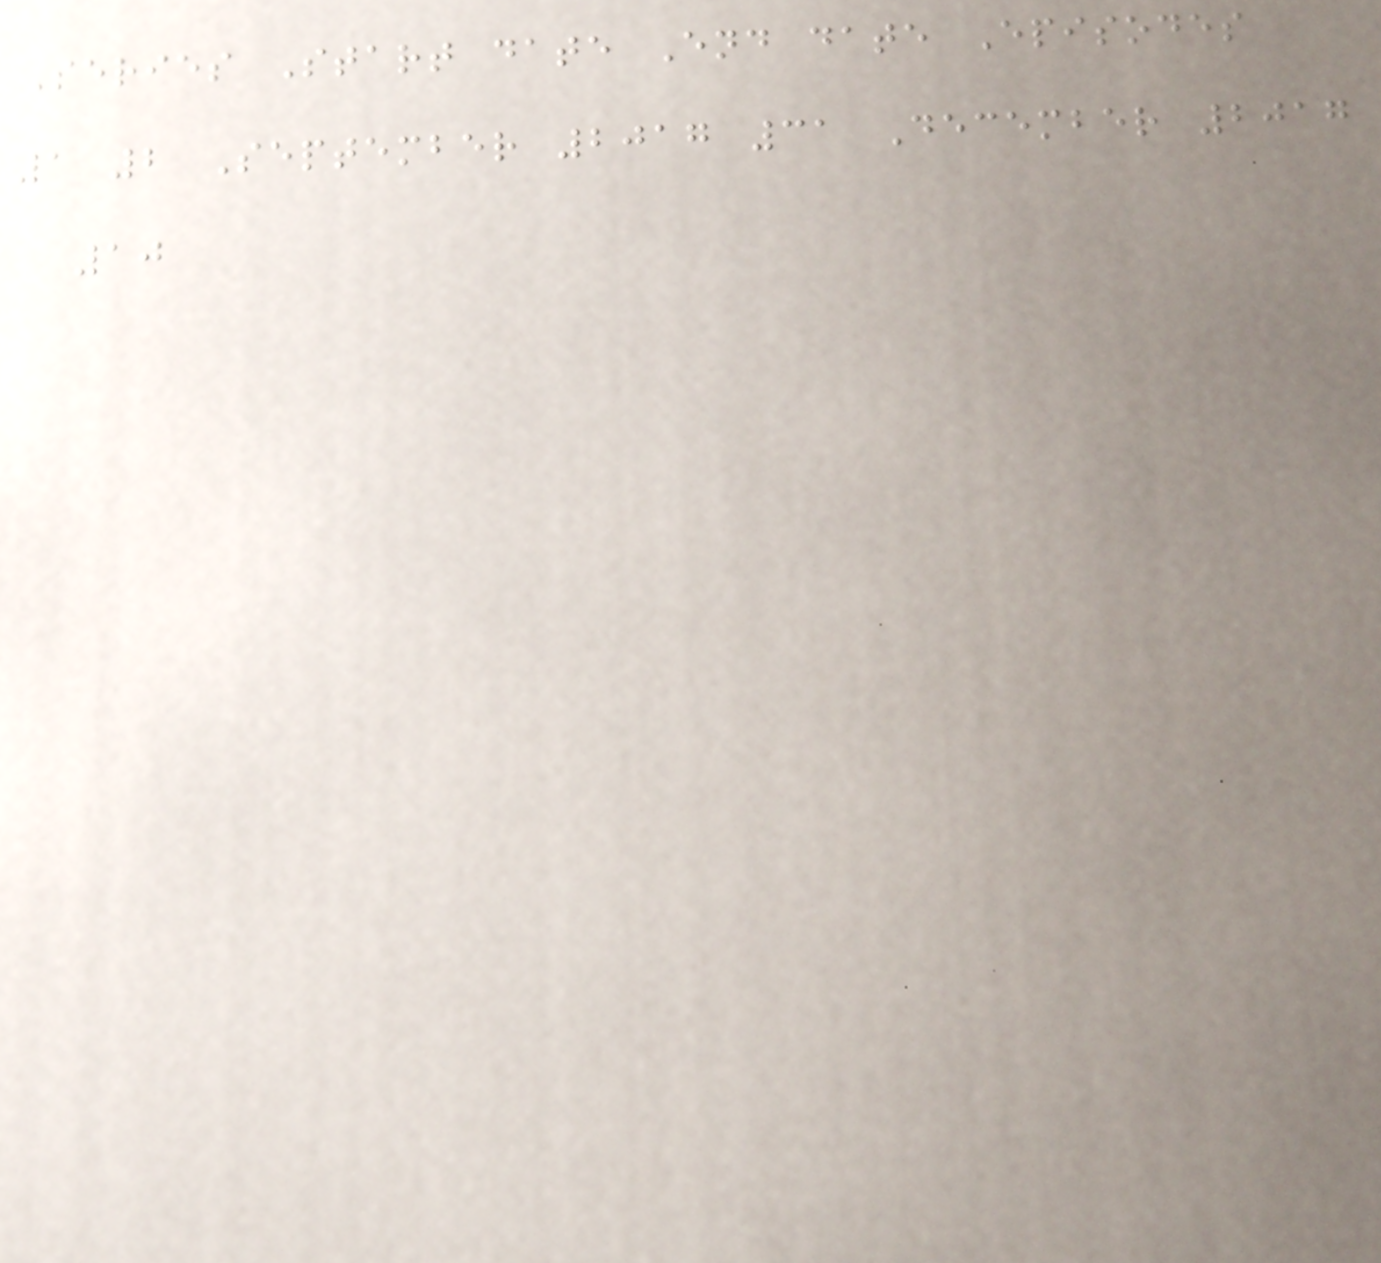Series Start date End date Episodes
1 2 September 2017 31 December 2017
10
